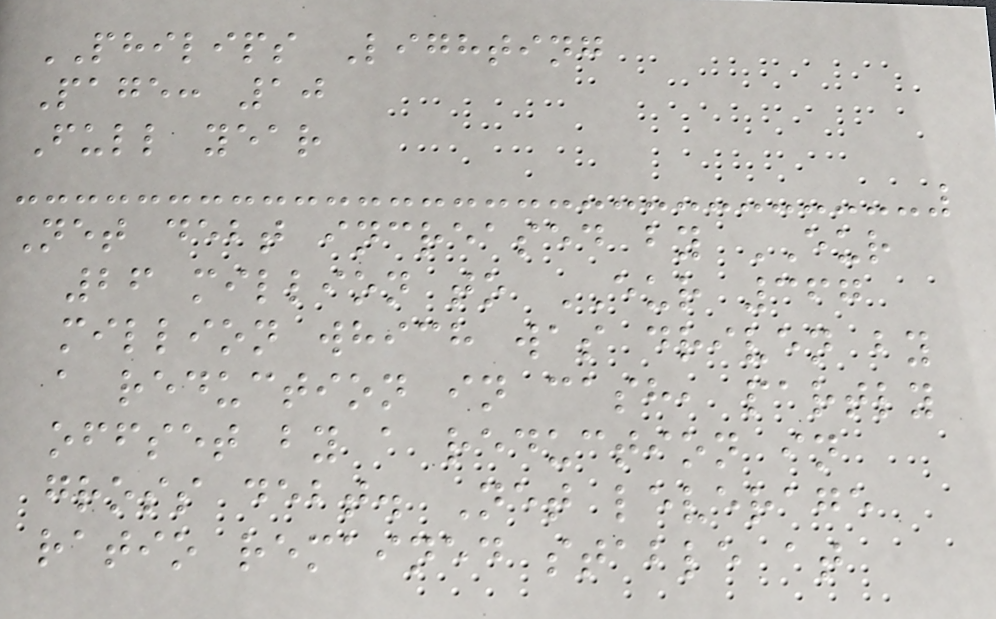PHILIPS Lighting
Page: 10
Full year
Net debt increased by EUR
26 million to EUR 367
million which was driven by
a reduction in cash, partly
offset by a reduction in
gross debt. Net leverage
ratio remained stable at
